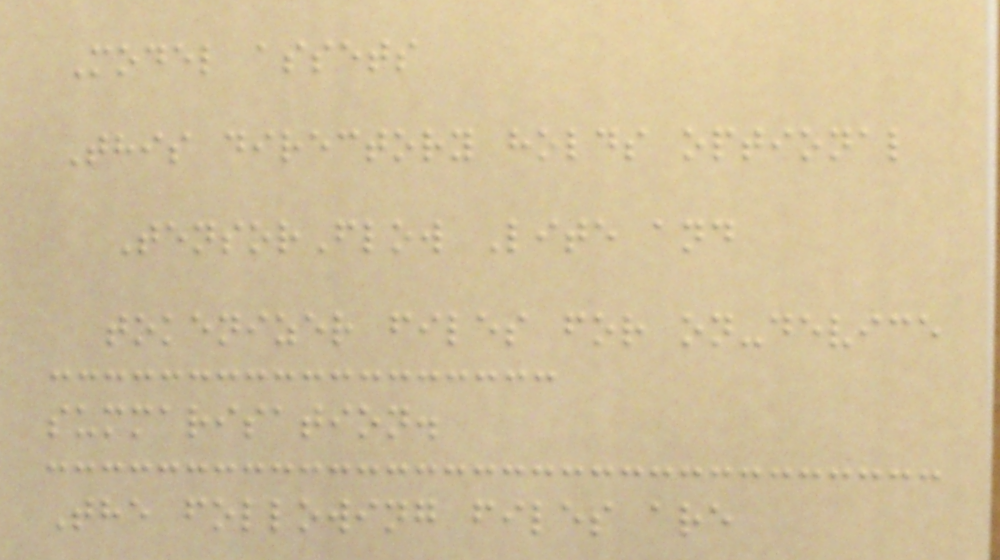Model assets
This directory holds optional
TensorFlow Lite and
tokenizer files for on-device
summarisation.
The following files are
